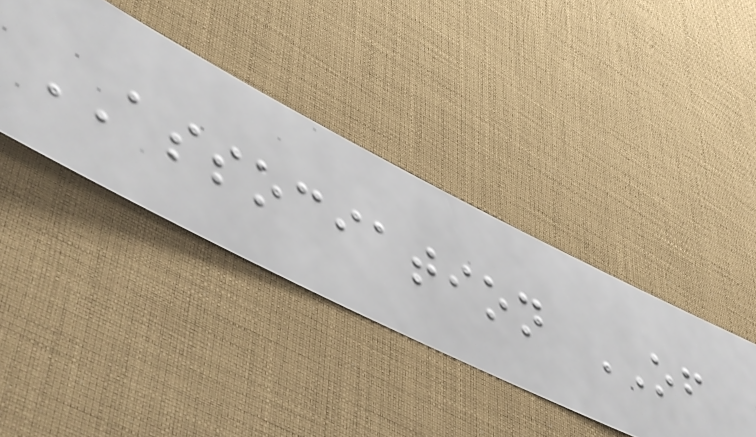ASSOCIATION OF
